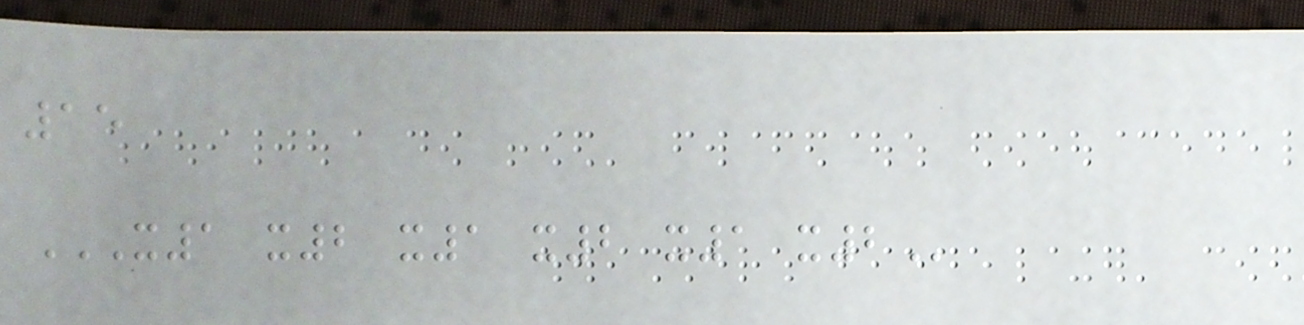15
X1 X2 X1 X2 X1 X2
